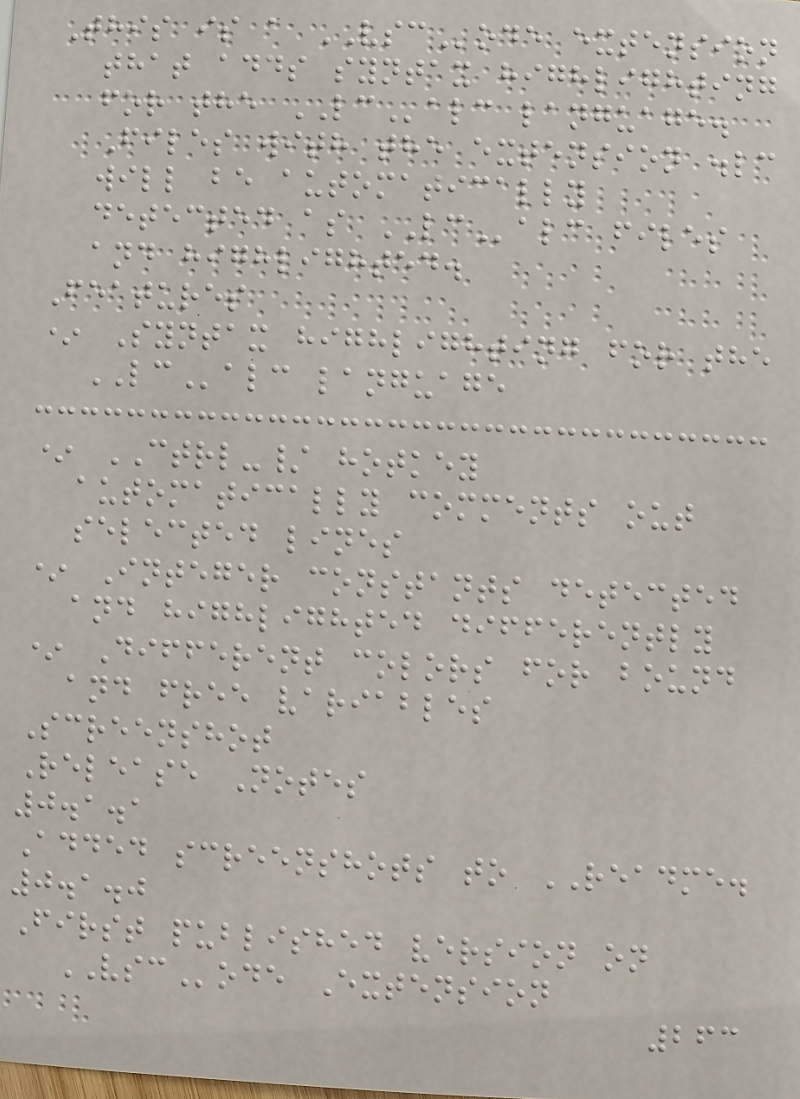This is a VSCode extension
that adds syntax highlighting
for the LCalc language.
Files with the extension .lc
will be automatically
detected as LCalc files
and highlighted.
Features
* Syntax highlighting for the
LCalc language
* CTRL-/ hotkey
automatically comments out
selected lines
* Integer constants detected
and highlighted differently
* Different colors for bound
and free variables
Screenshot
Release Notes
0.1.1
Added screenshots to README.
0.1.0
First published version on
VSCode Extension
263
